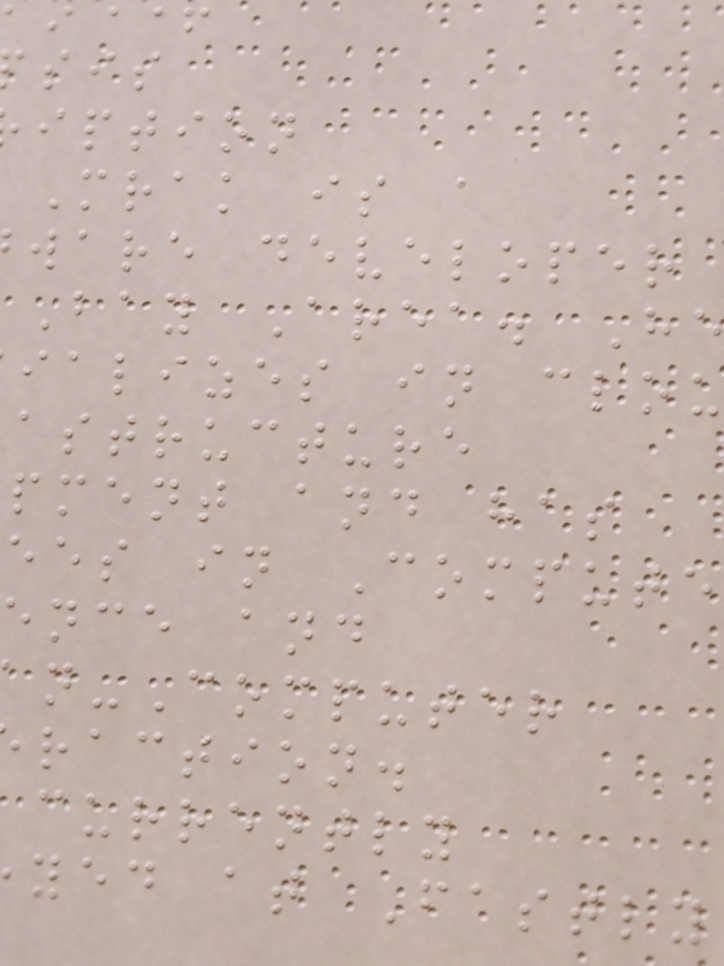iption
Mrak is a
ware developer
Bay Area. He
ializes in clou
astructure
pment and has
ees in Compute
ence and
n-Computer
raction.
currently
yed at Fastly
